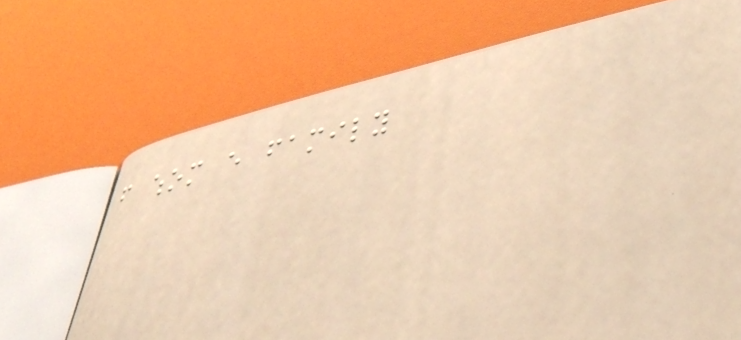from whom every family
